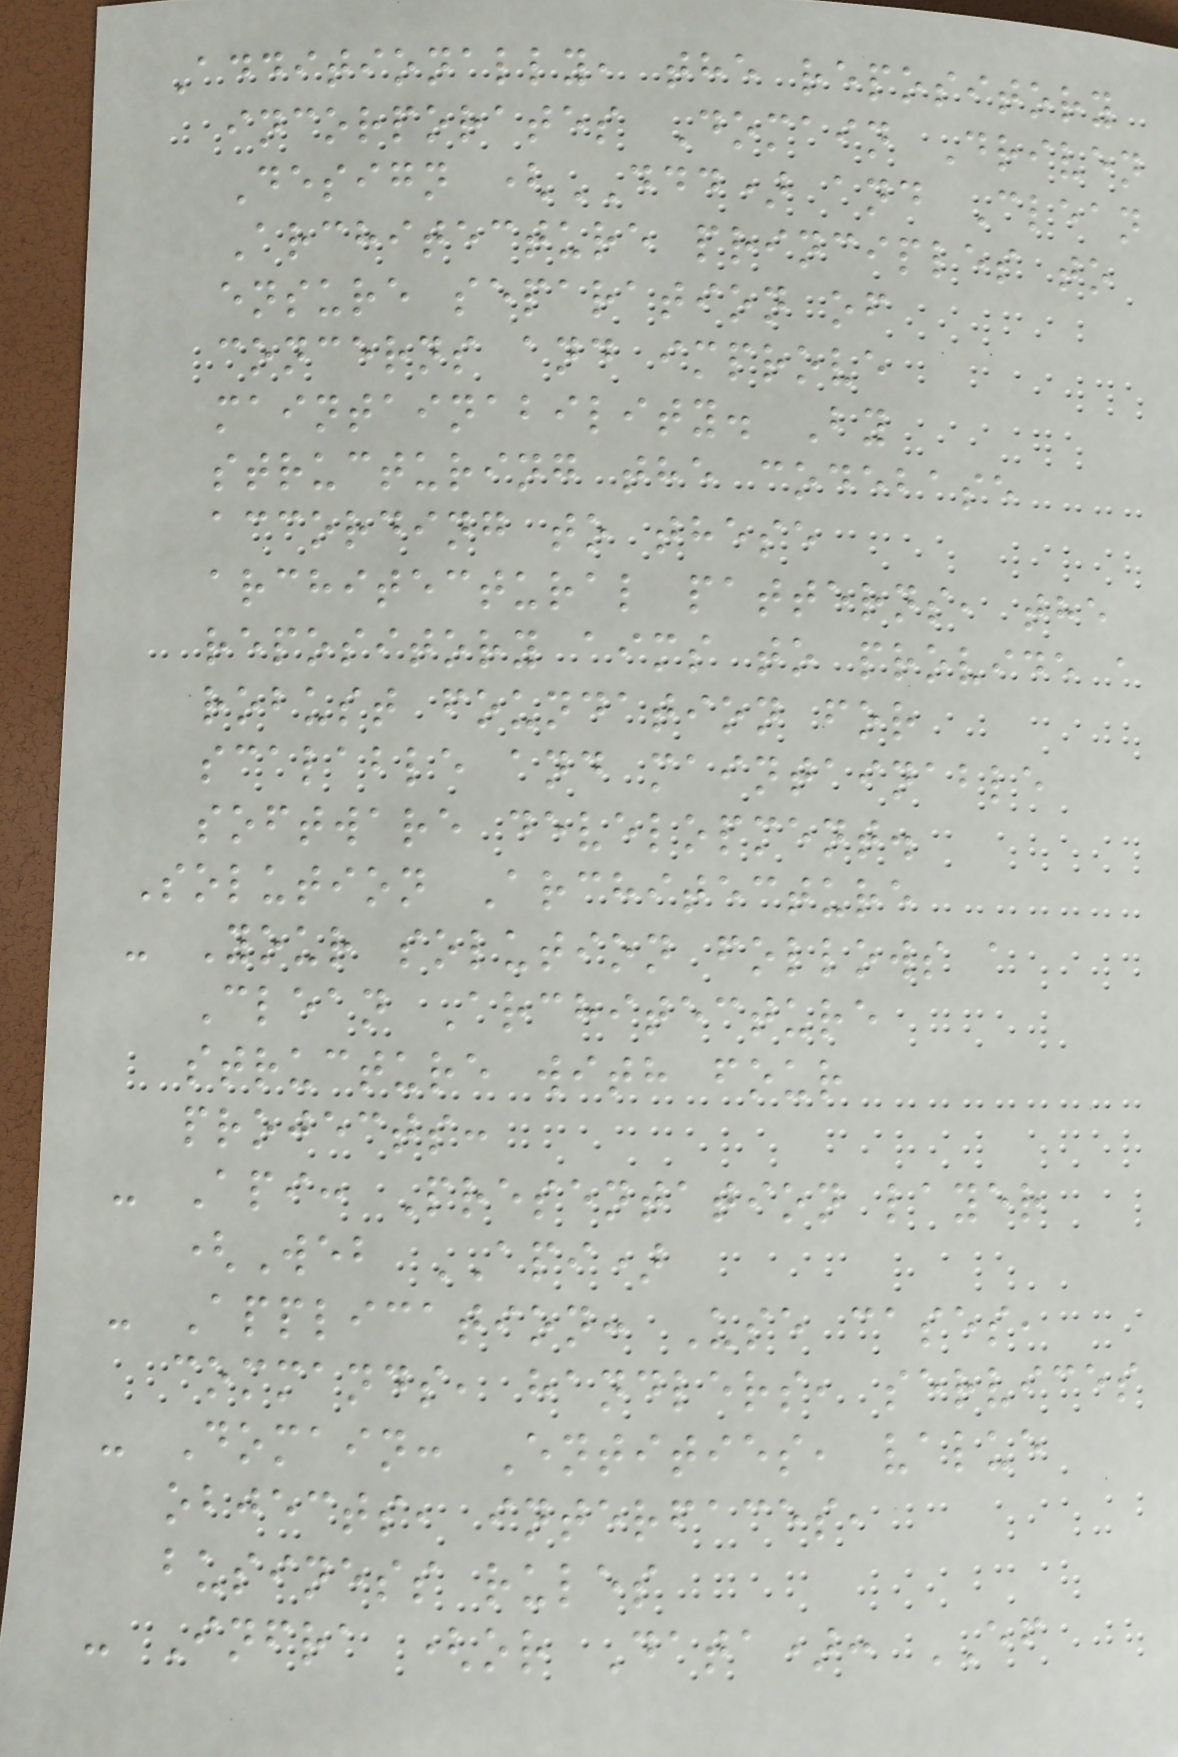Additionally, the repository
incorporates Domain Driven
Design (DDD) and Clean
Architecture principles to
ensure separation of
concerns and improve
maintainability. By
structuring the codebase
according to these
architectural patterns, the
repository aims to provide a
robust foundation for
scalable and maintainable
software development.
Solution Architecture
- Your solution follows a
Clean Architecture
structure with four
projects:
- Api: Presentation layer
(Web API)
- Application: Use cases,
commands, handlers, services
- Domain: Entities, value
objects, interfaces,
business rules
- Infra (or Data): EF
